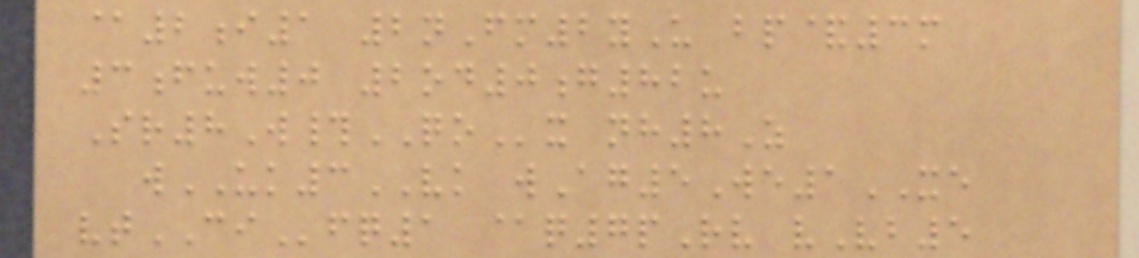@2i1 2nFm2yU bp&3m
3fuw0 2od0g82u
Sr8W#QOx nh8Z
wUK3VK wAg5We1XE
vtCIfq1 @q7pRv vVb5
